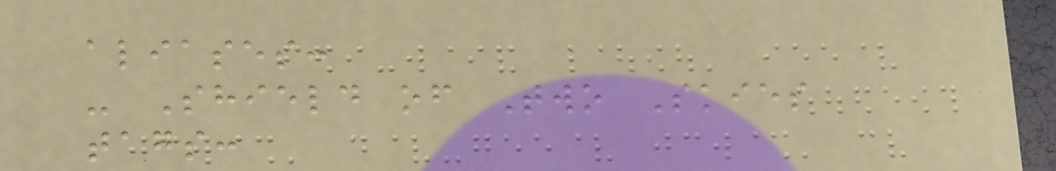aliases:
- Shield of Two Skies
tags:
